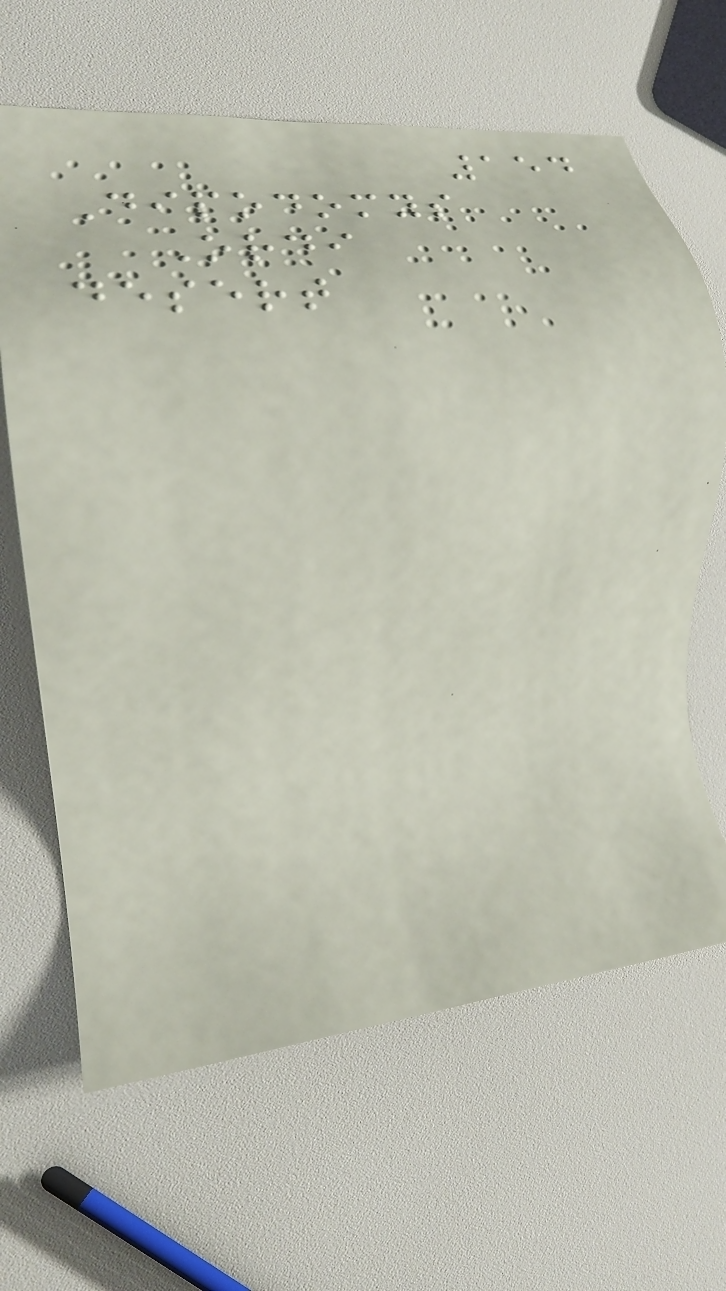154
Dipodomys
Ordi
desert
